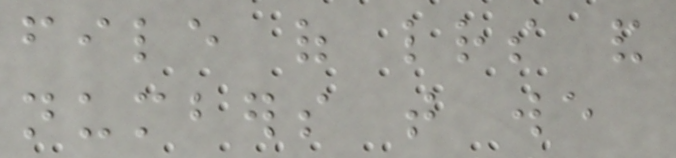file of letters and
numbers that we
